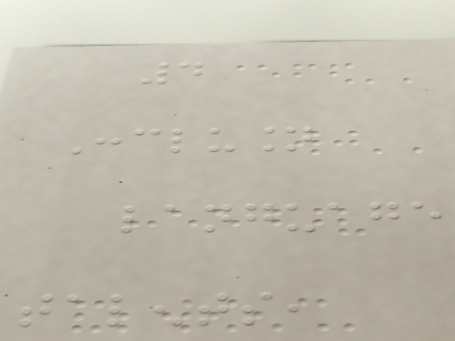4
Conclusion
language
talents,
